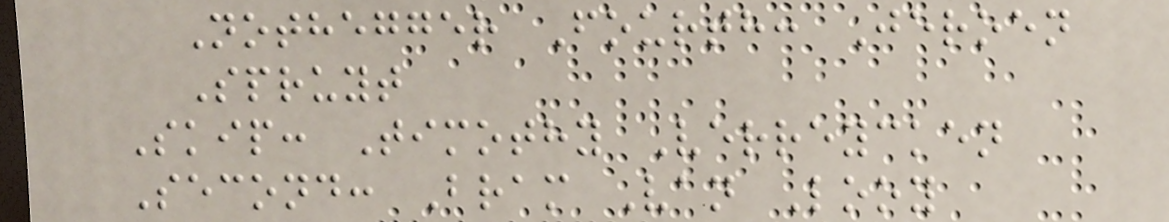Nothegger Fourth: Jeroen
Spruyt
Skip: Timothy Verreycken
Second: Bram Van Looy
